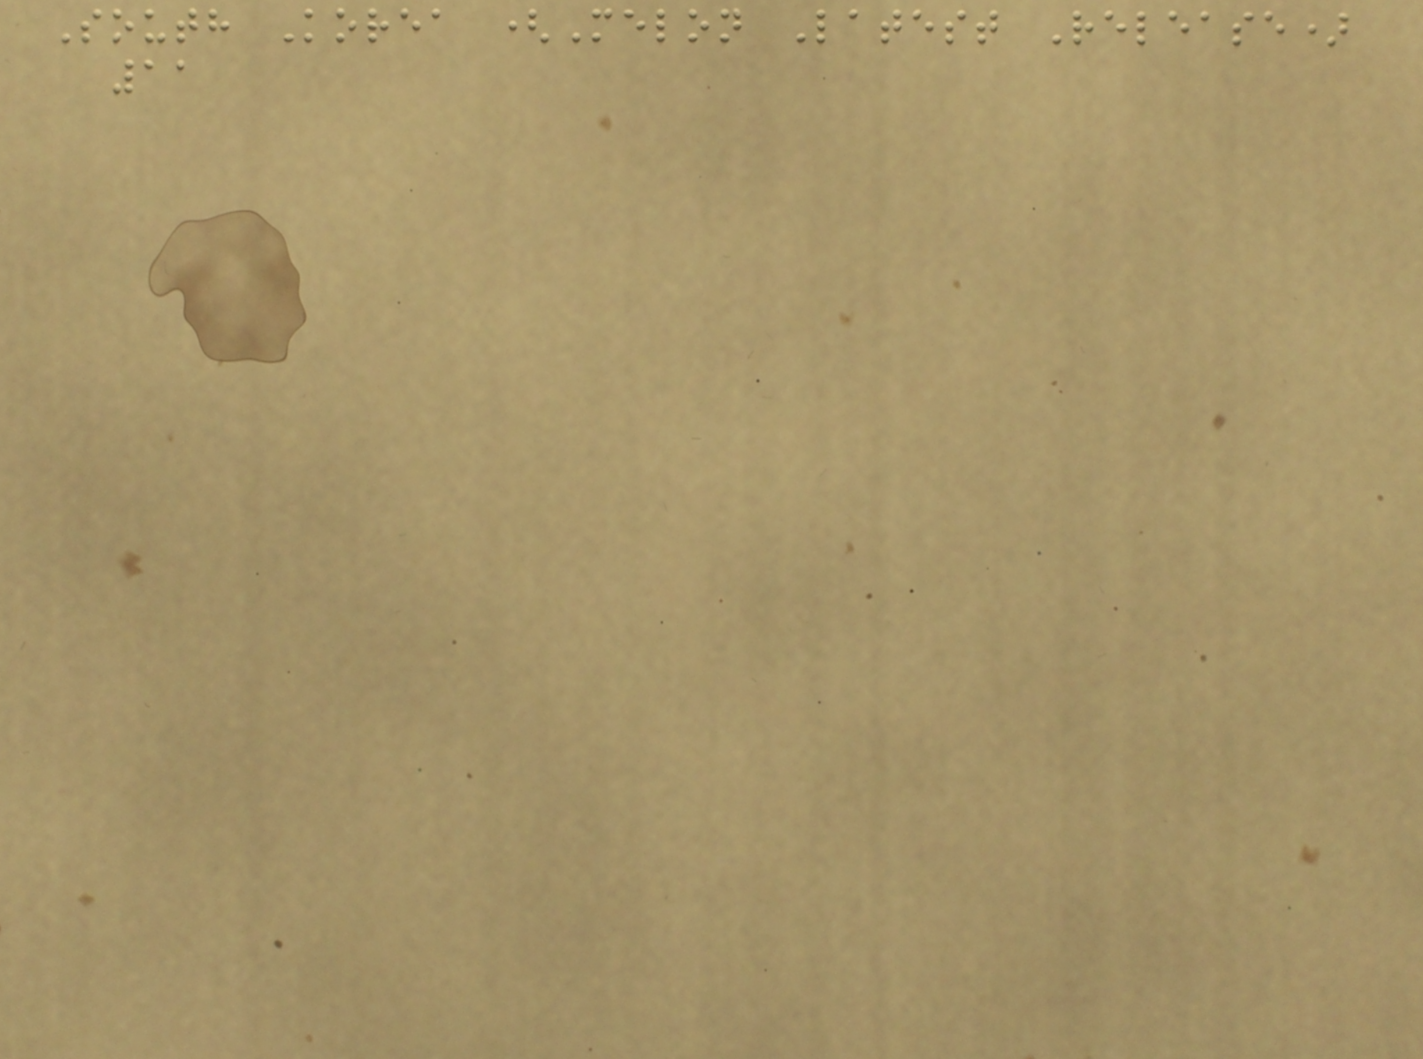South Korea (Melon Latest Release)
11
